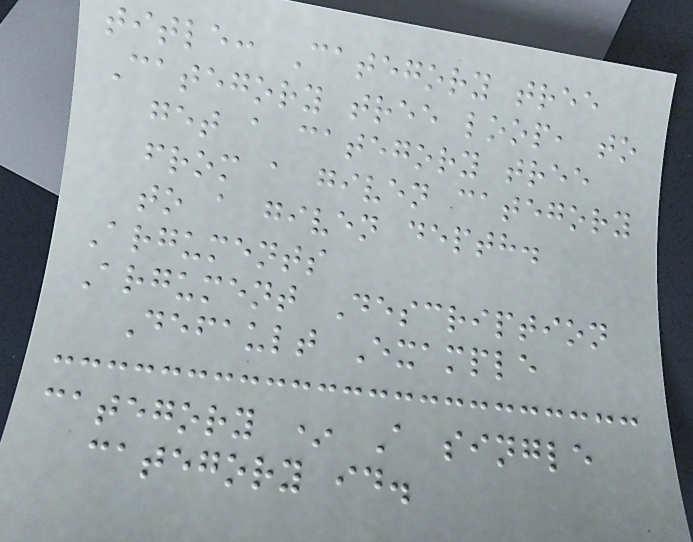title: Category tree
Category tree loop, to
get a category tree
from a given category
to a given depth.
Arguments
Argument Description
Default Example
category * A single
category id.
